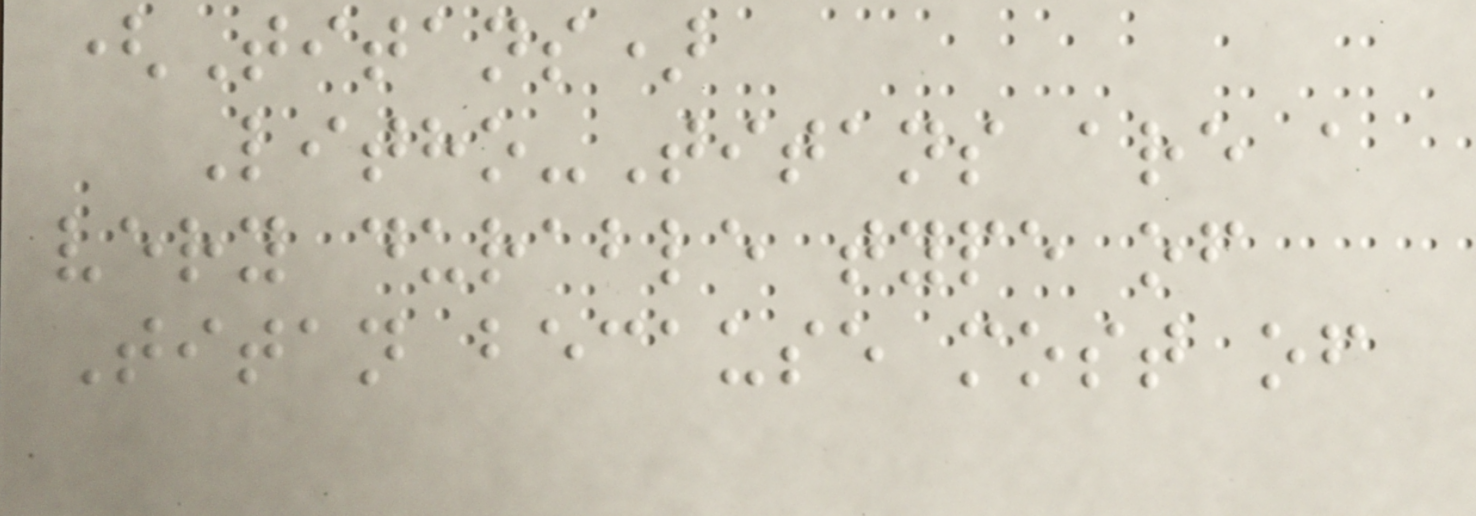(Titans)
Litho-Titans are a
very durable type of
Titan because most of
